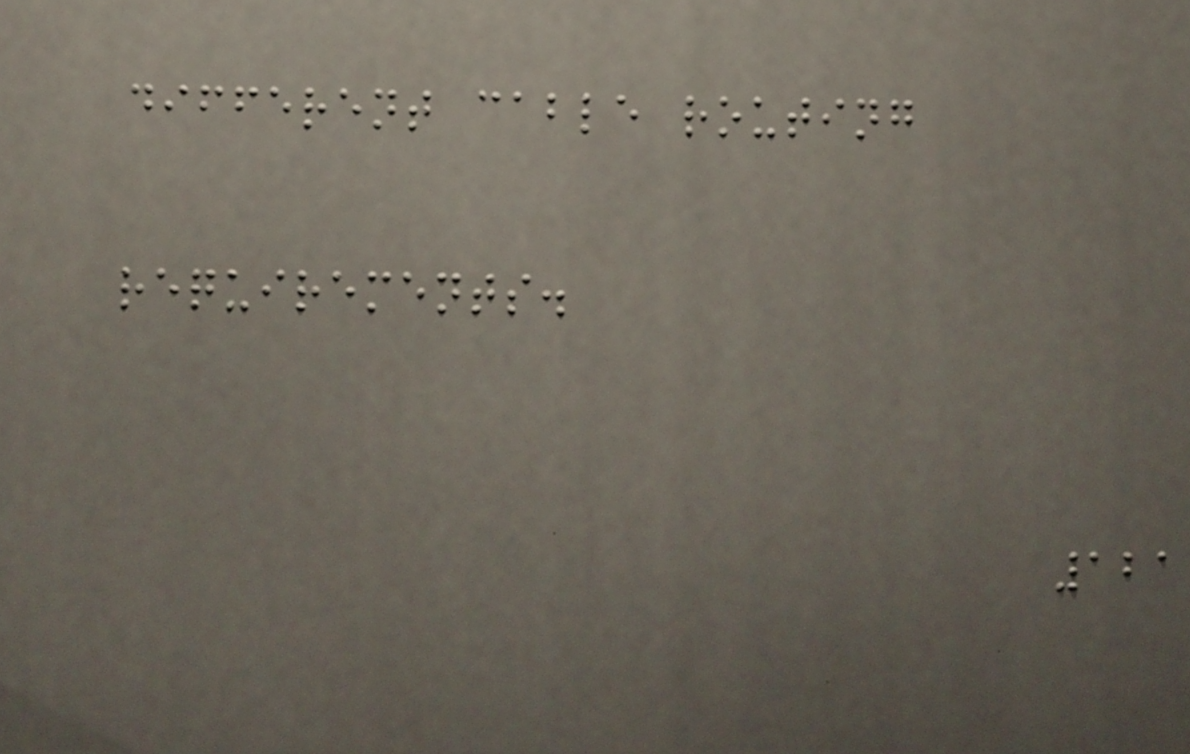different cable routing
requirements.
121
